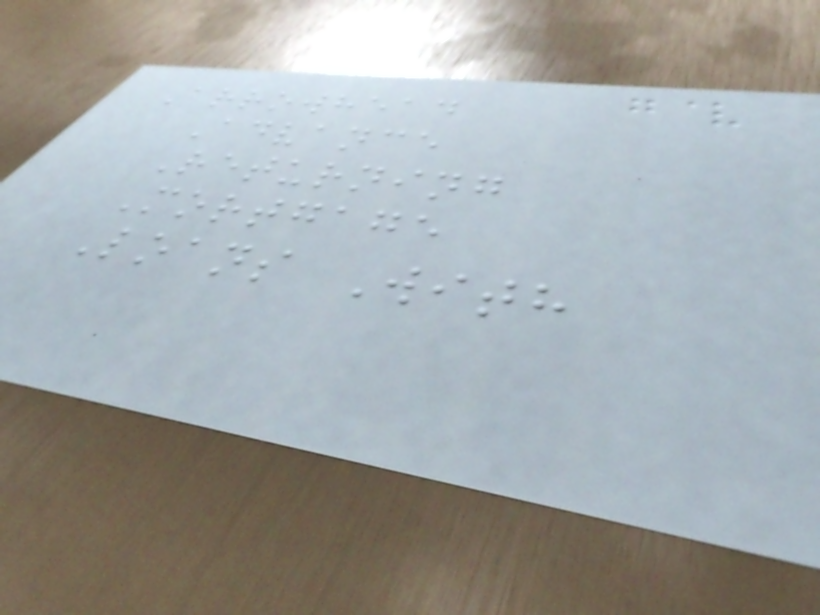Arrowhead
Advance
Returning
Mortgage
Loans With
